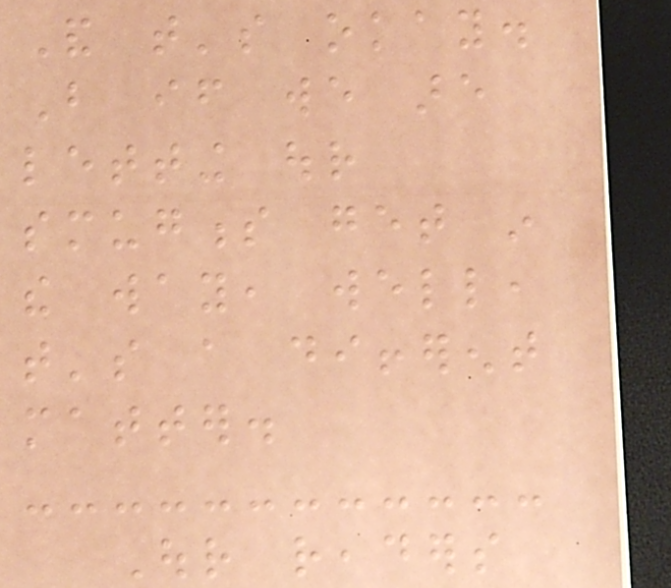And that's okay.
But if we are
letting our
smugness get in
the way, well,
that's a different
matter.
Our readers
